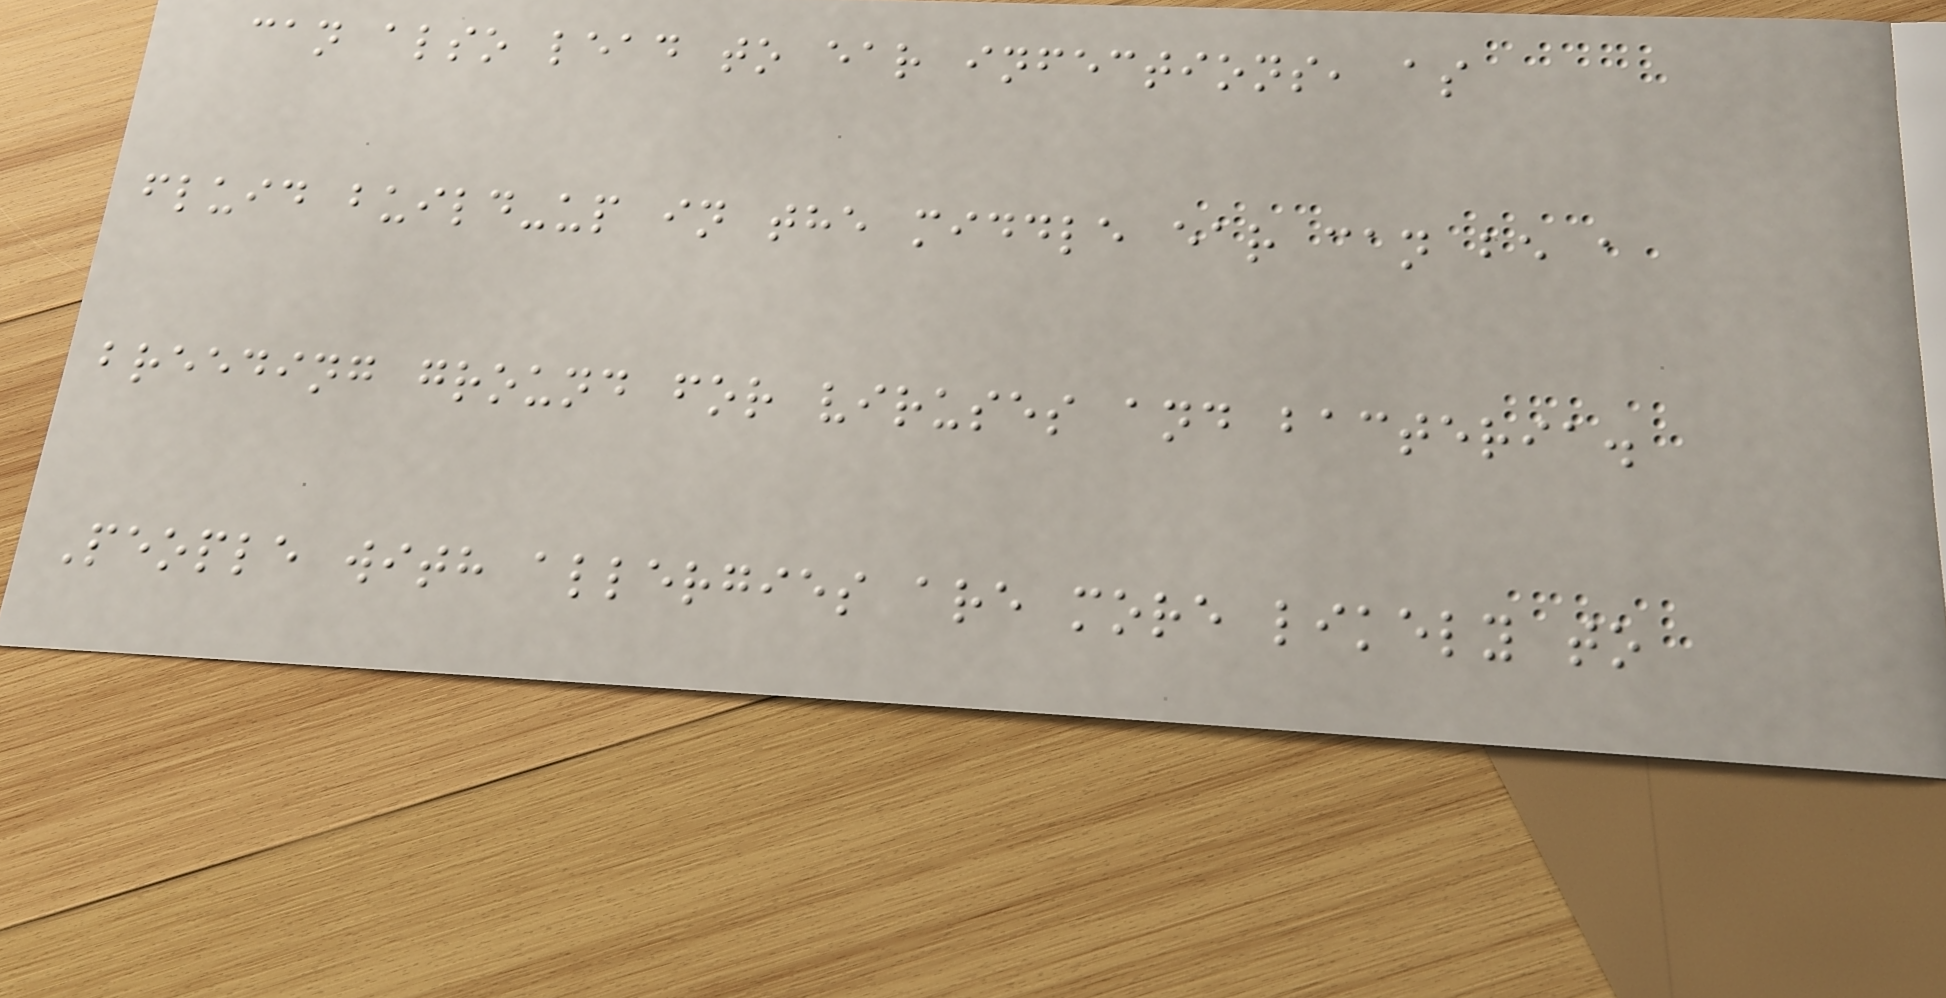can also lead to ear infections, as
fluid build-up in the middle ear can be a
breeding ground for viruses and bacteria.
People with allergies are more likely to
